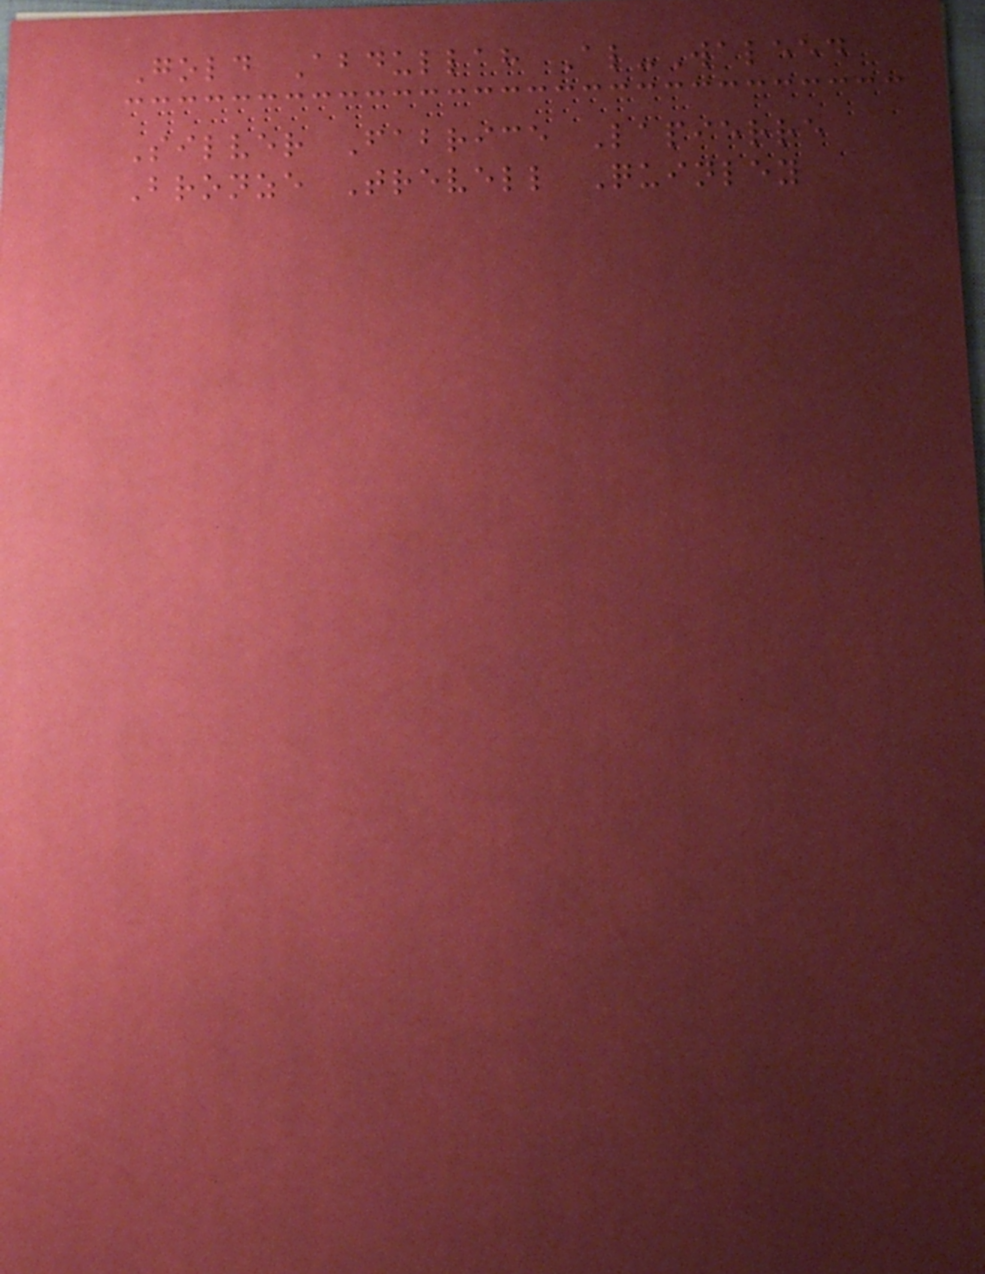Gold Abdullah Al-Waleed
Silver Fabrice Lapierre
Bronze Trevell Quinley
